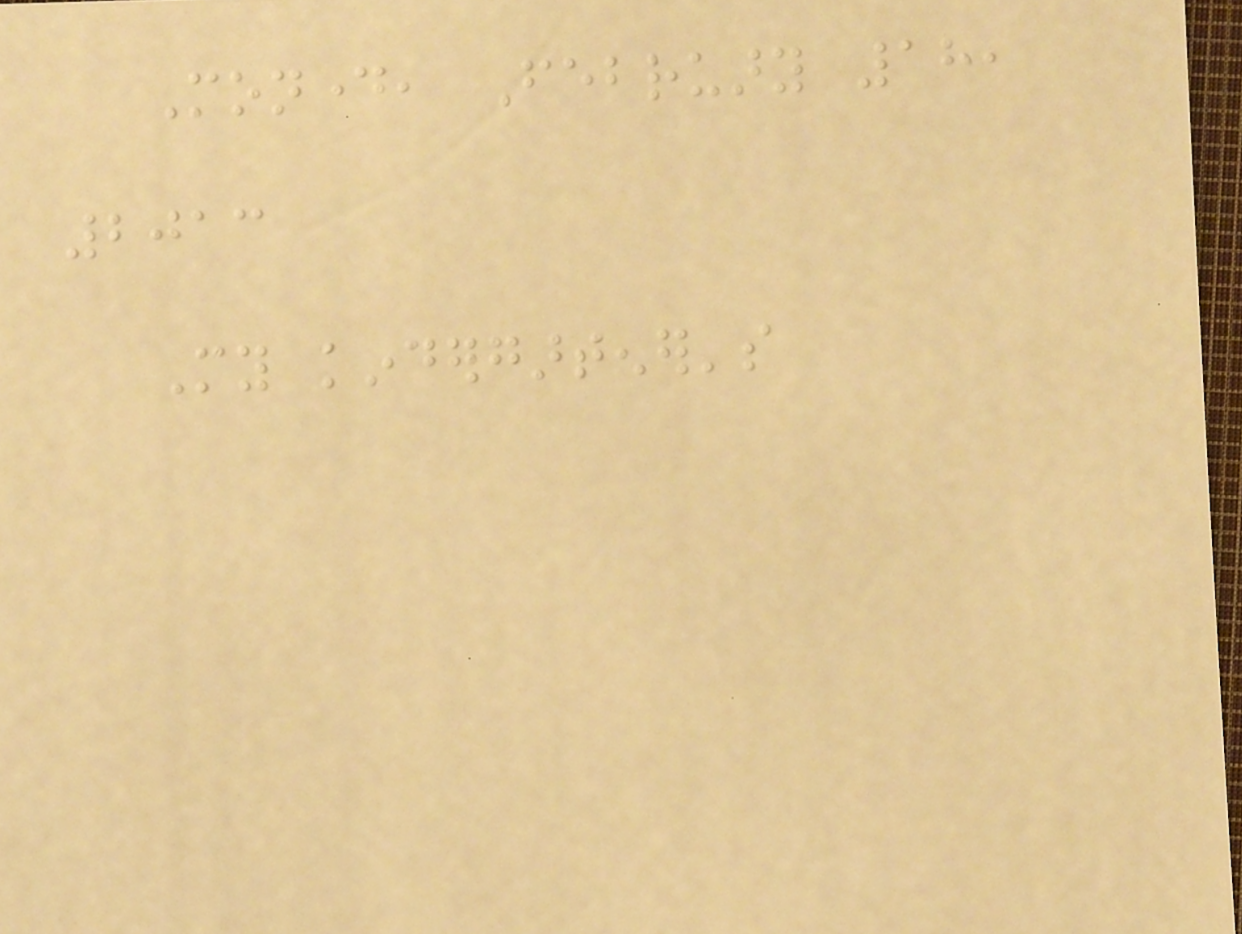Monday, February 18,
2013
My kindergartener's
